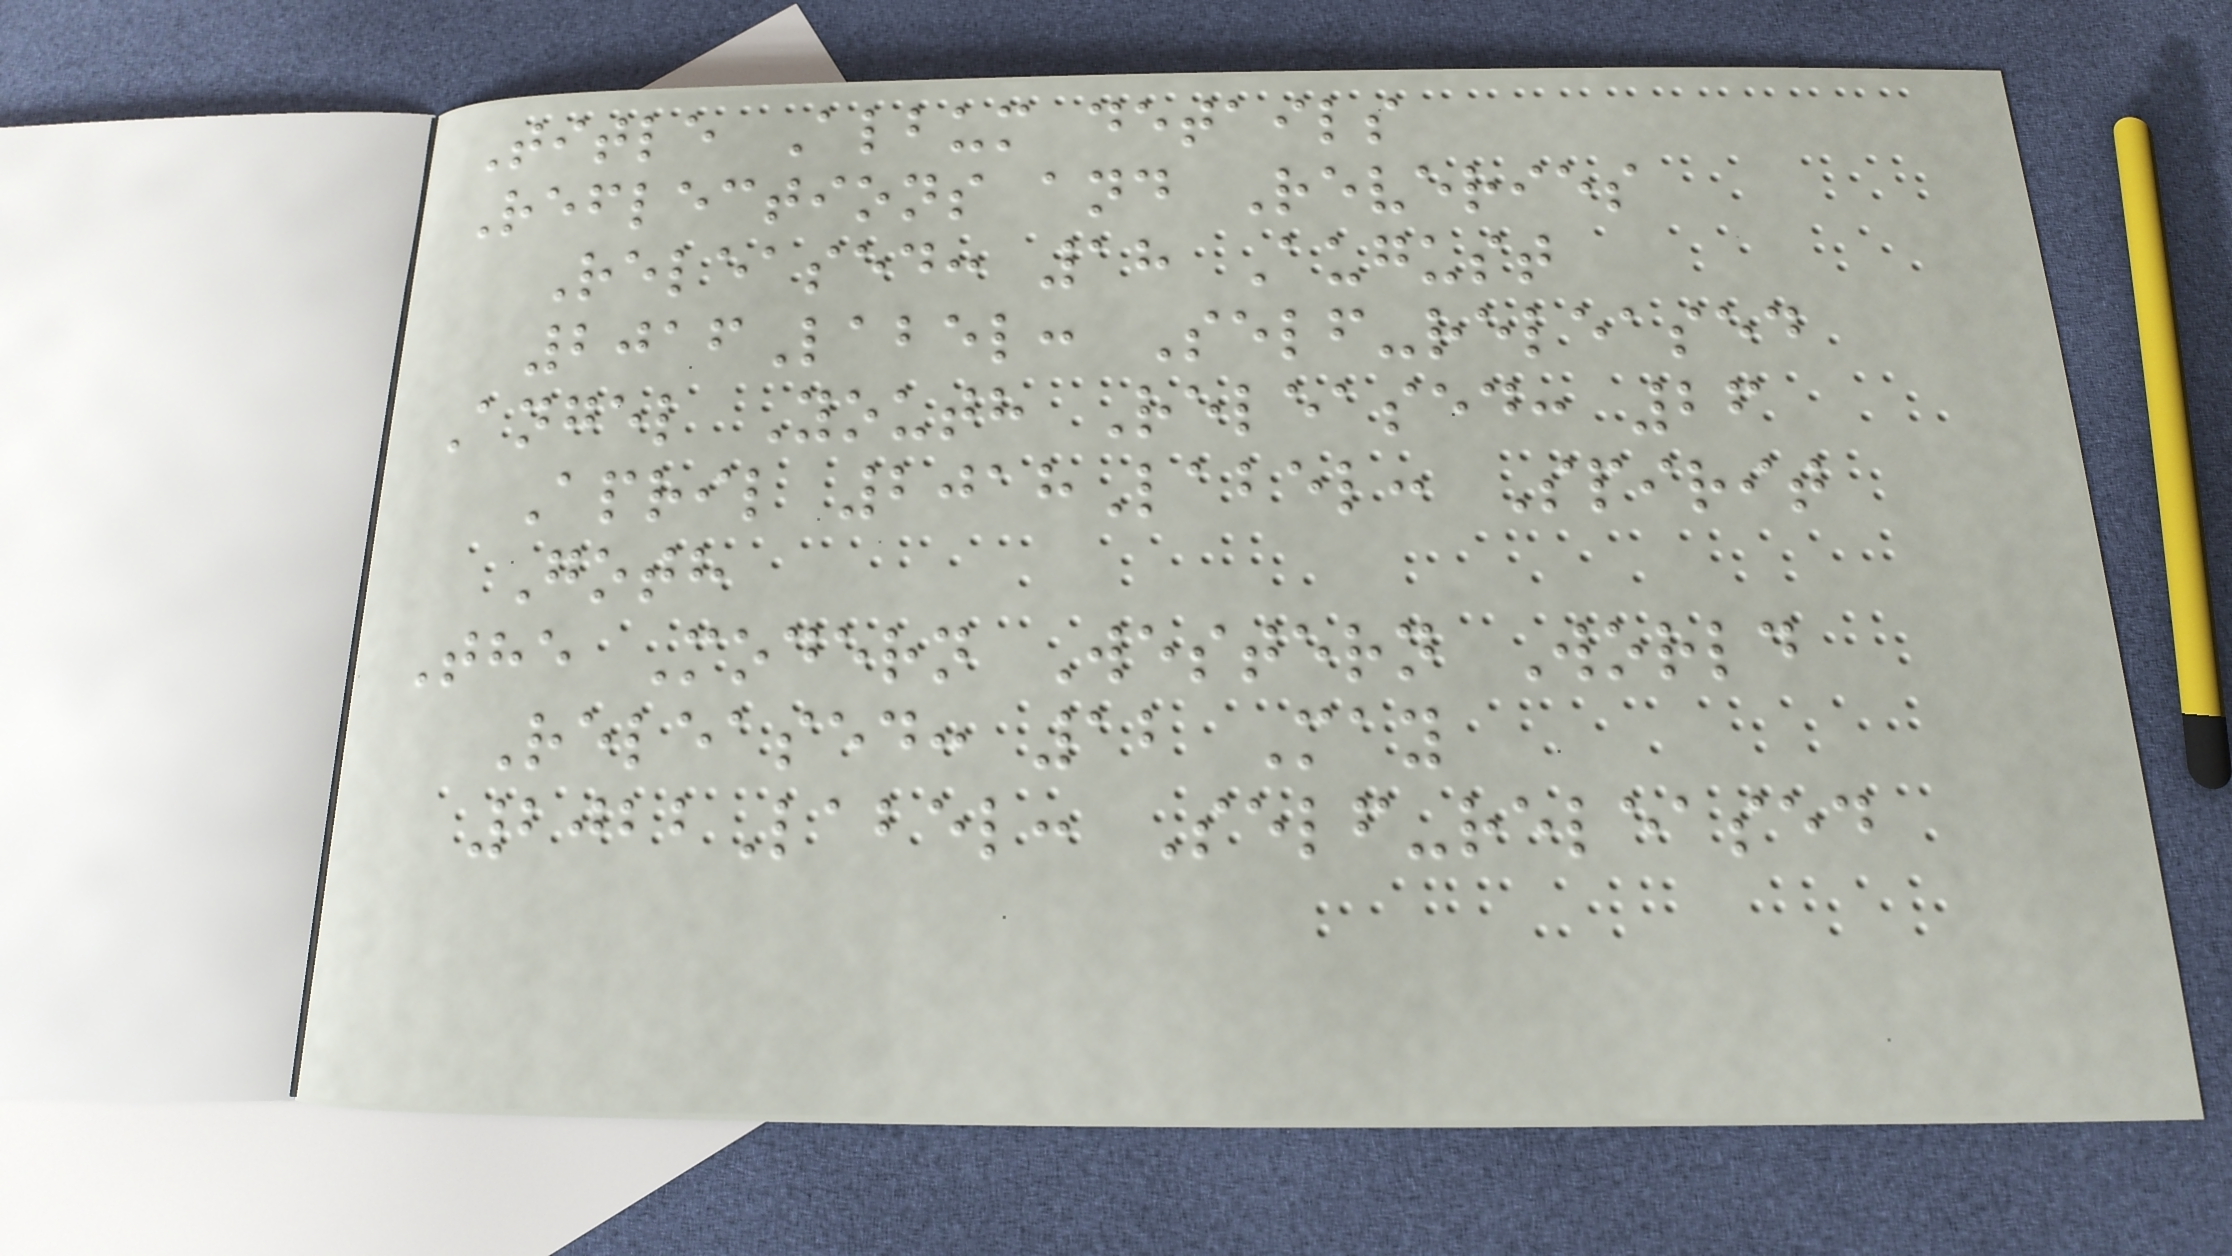Title Album details
Reflections and Reveries
Released: 18 August
2016Label: Self-released
Angel Youth Released: 26
April 2018Label: Spirit
Goth
The Modern Western World
Released: 12 May
2022Label: Self-released
